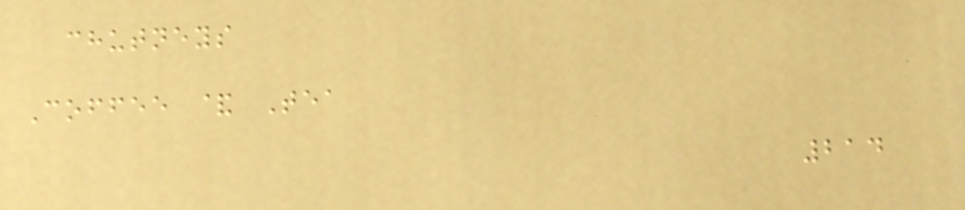chutneys
Coffee & Tea
214
